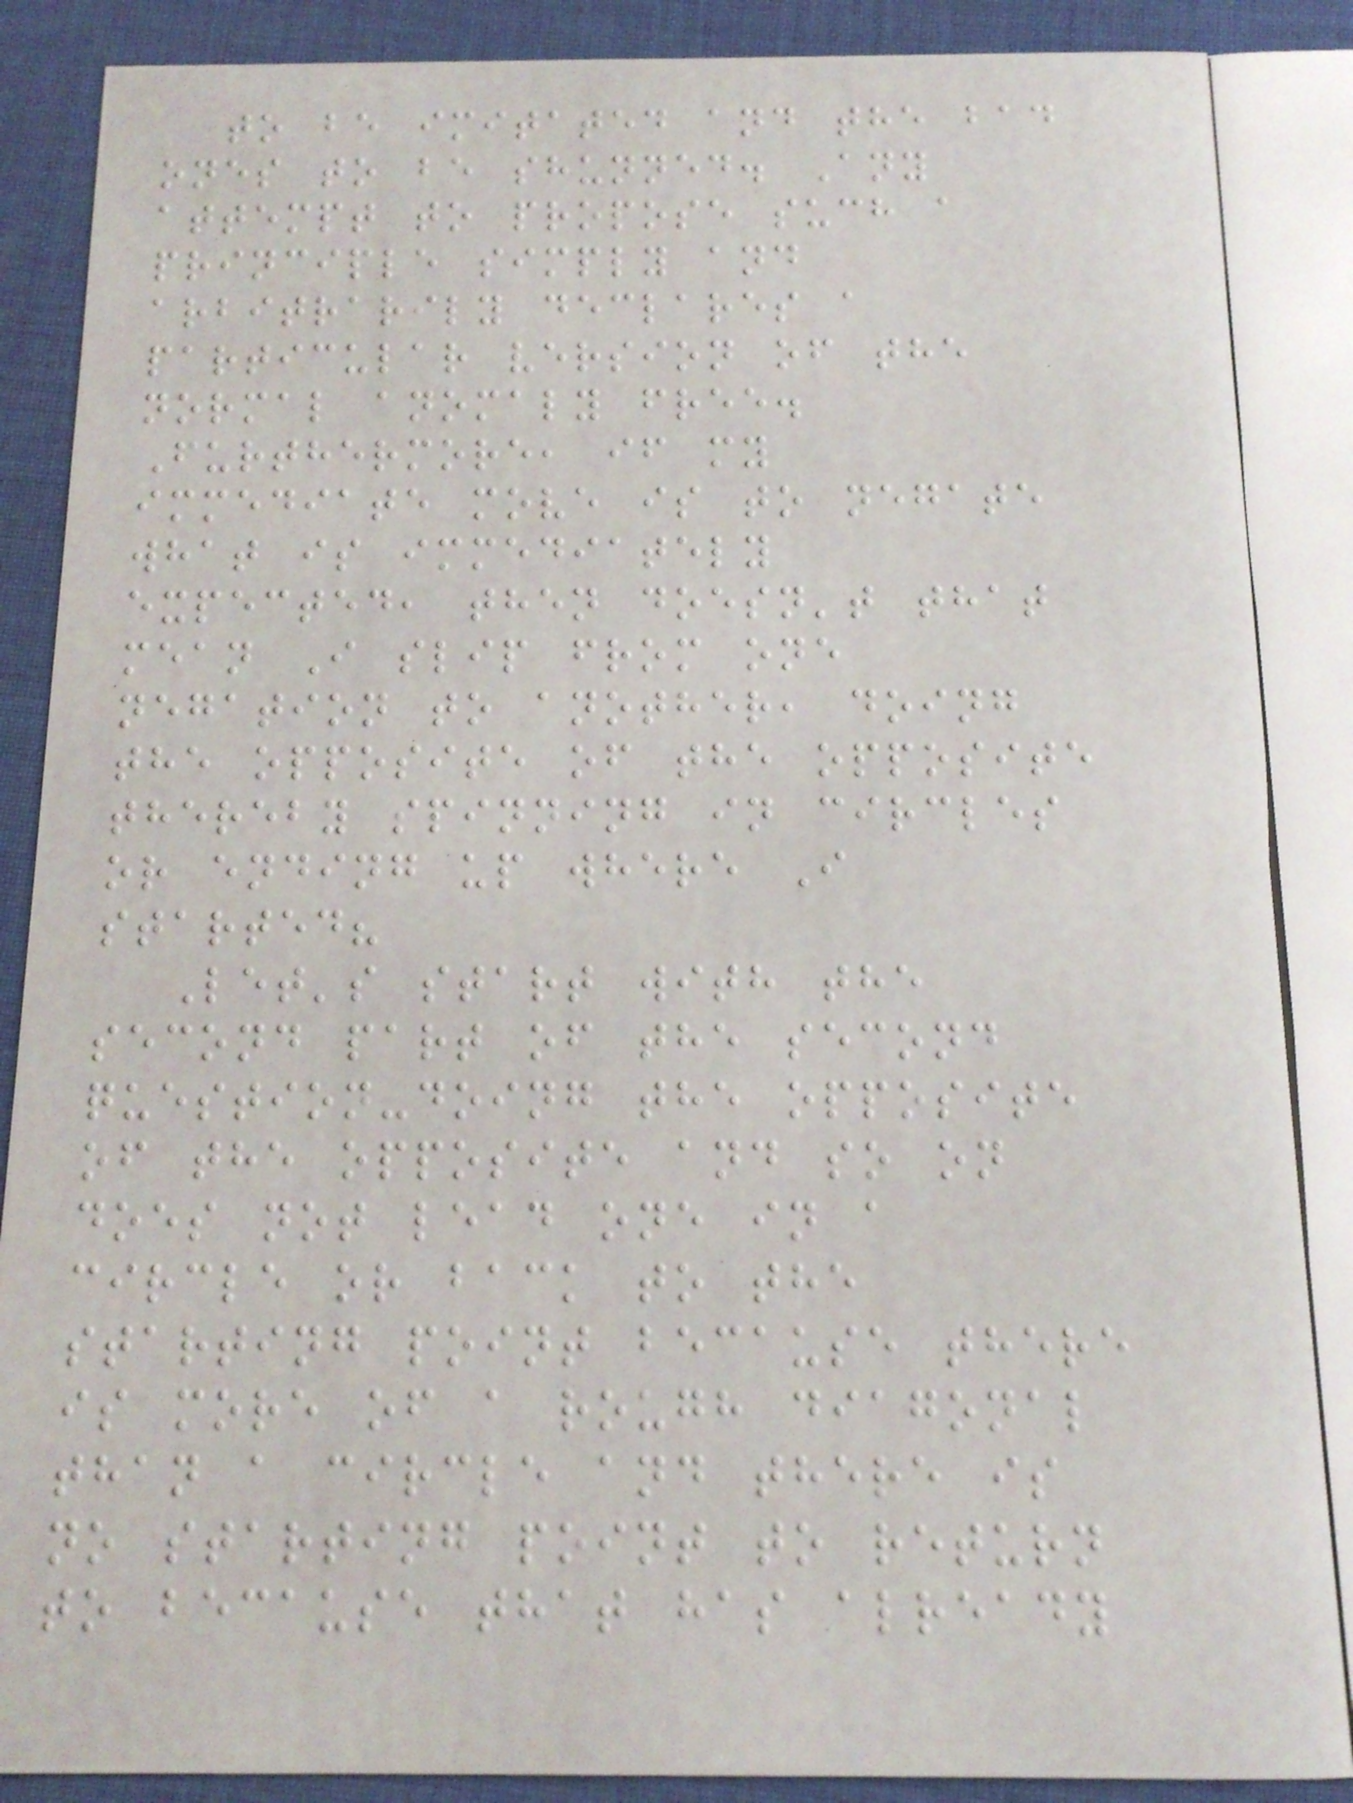to be imitated and the bad
ones to be shunned. Any
attempt to propose such a
principle simply and
arbitrarily declares a
particular version of the
normal anomaly free.
Furthermore, if my
immediate move is to negate
what is immediately
expected, then doesn't that
mean I slip from one
negation to another, doing
the opposite of the opposite
thereby spinning in circles
or ending up where I
started?
Let's start with the
second part of the second
question-doing the opposite
of the opposite and so on
does not lead one in a
circle or back to the
starting point because there
is more of a rough diagonal
than a circle and there is
no starting point to return
to because that has already
